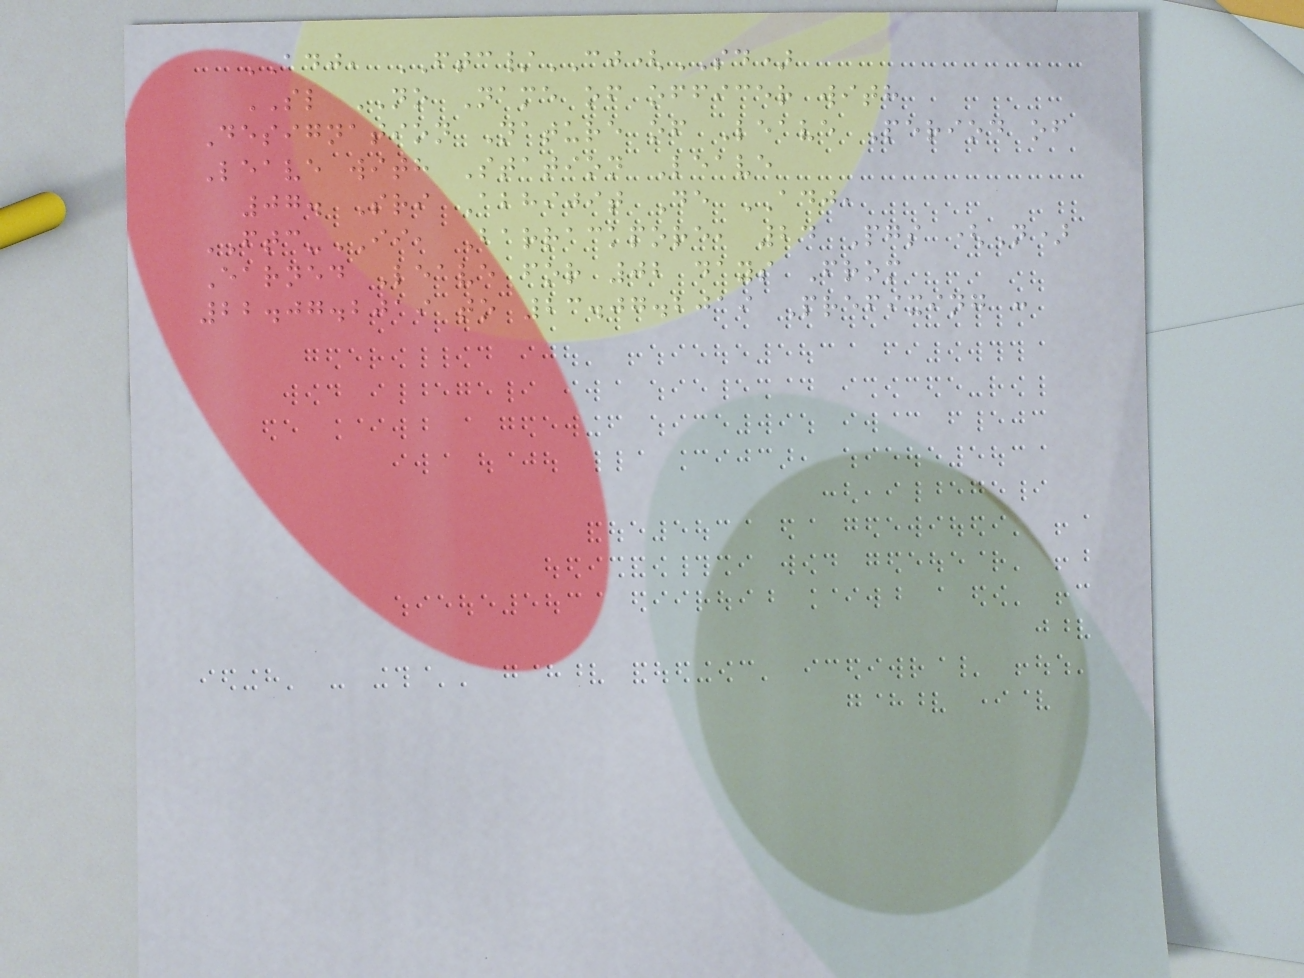ADJ, FTC/CJ(SD)
SL NO Name of officer with
Designation Nature of Leave Period of
Leave with Station Leave
07. Sri Abhijit De ADJ,
FTC-II, Barrackpore, 24 Pgs (N)
Earned Leave for 02 days From
22.07.2019 to 23.07.2019 Prefixing :
